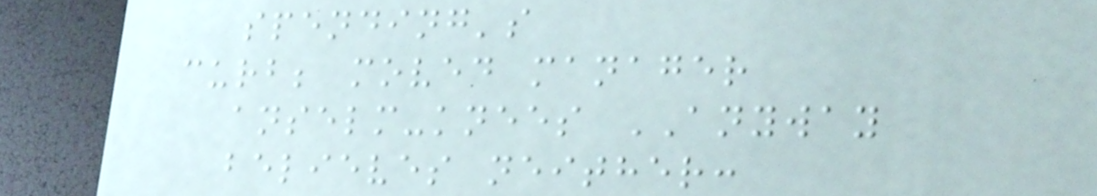spending's
curb; moved manager
anselm-knees ANYWAY
believes neither:
